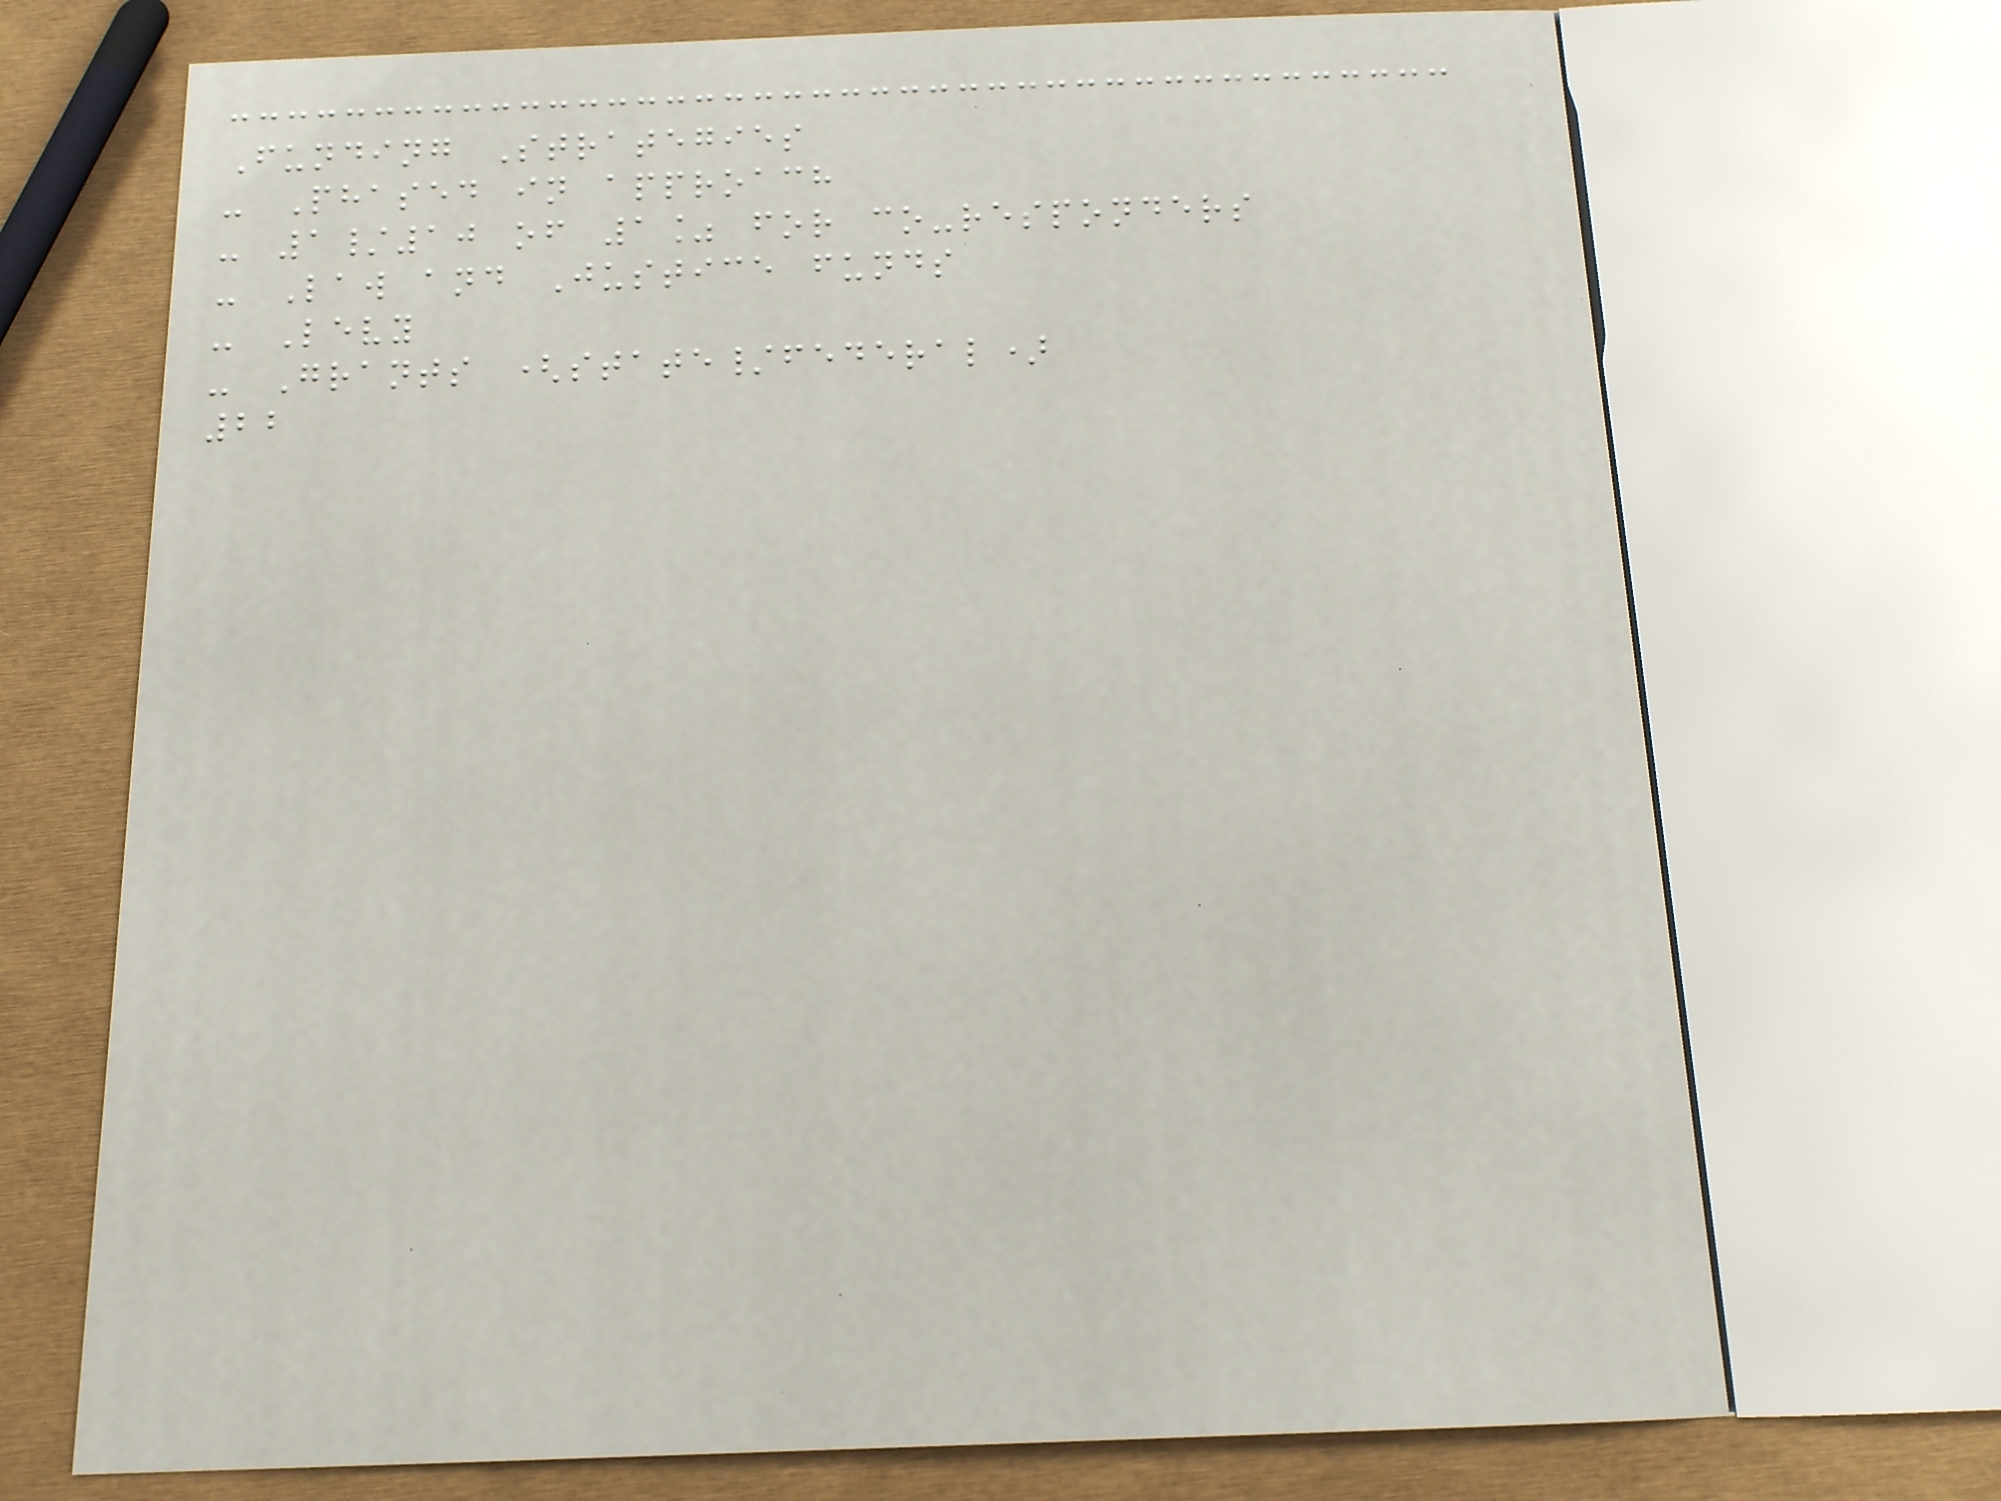Funding Strategies
- Phased in approach
- 1/10 of 1% for co-responders
- Law and Justice funds
- Levy
- Grants (state/federal)
22
